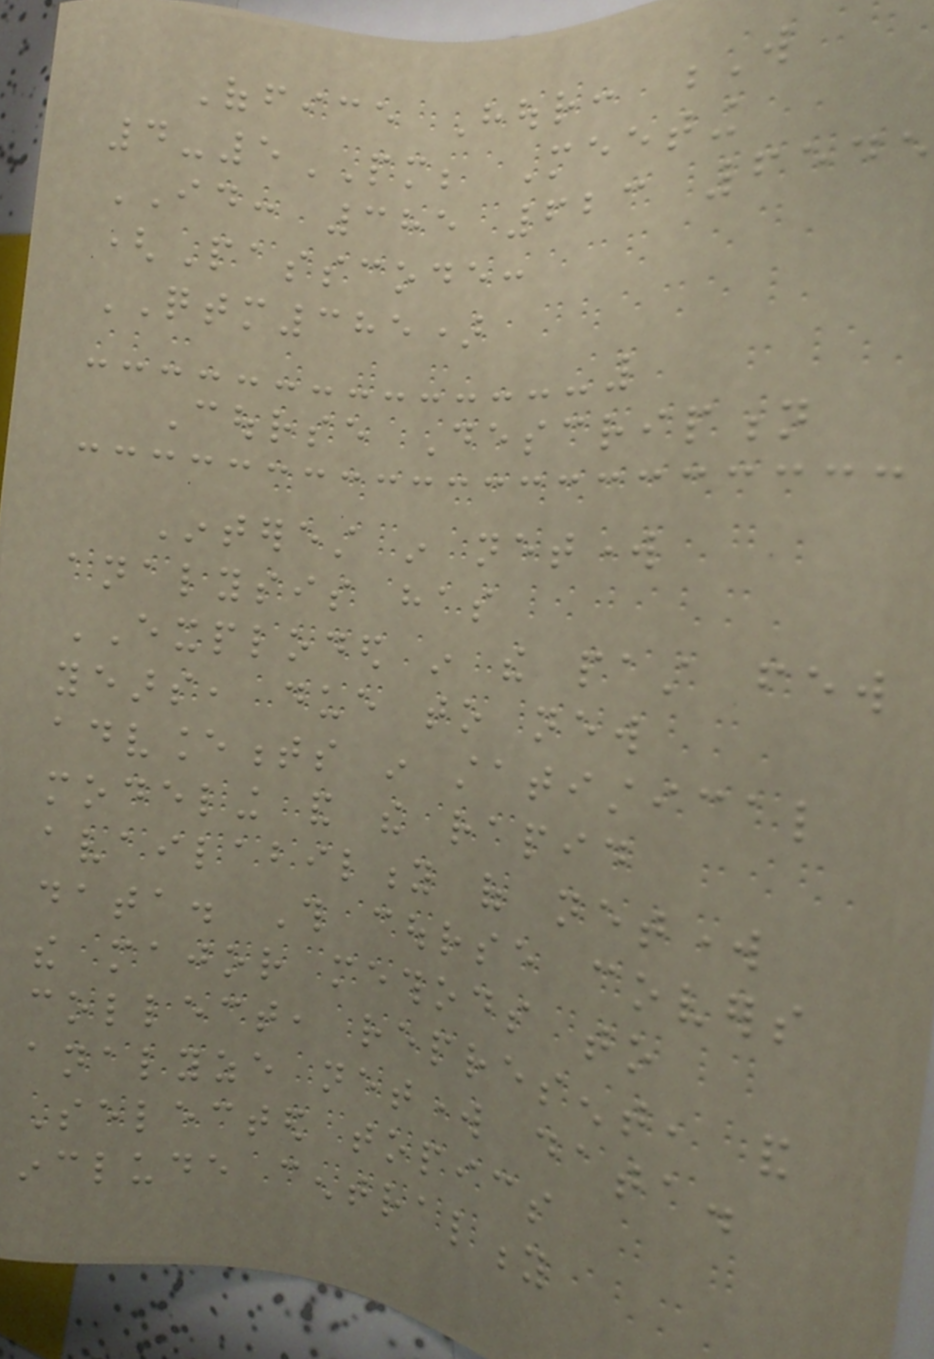Office Hour: W
4-5PM; Meeting
ID: 385 623 6545
(Passcode:
QTM385)
Course Description
Interest in network
analysis has
EXPLODED in the past few
years, due to new
advancements in statistical
modeling and the rapid
availability of network
data. This course covers
the major methods to
collect, represent, and
analyze network data.
Selected topics
include centrality
